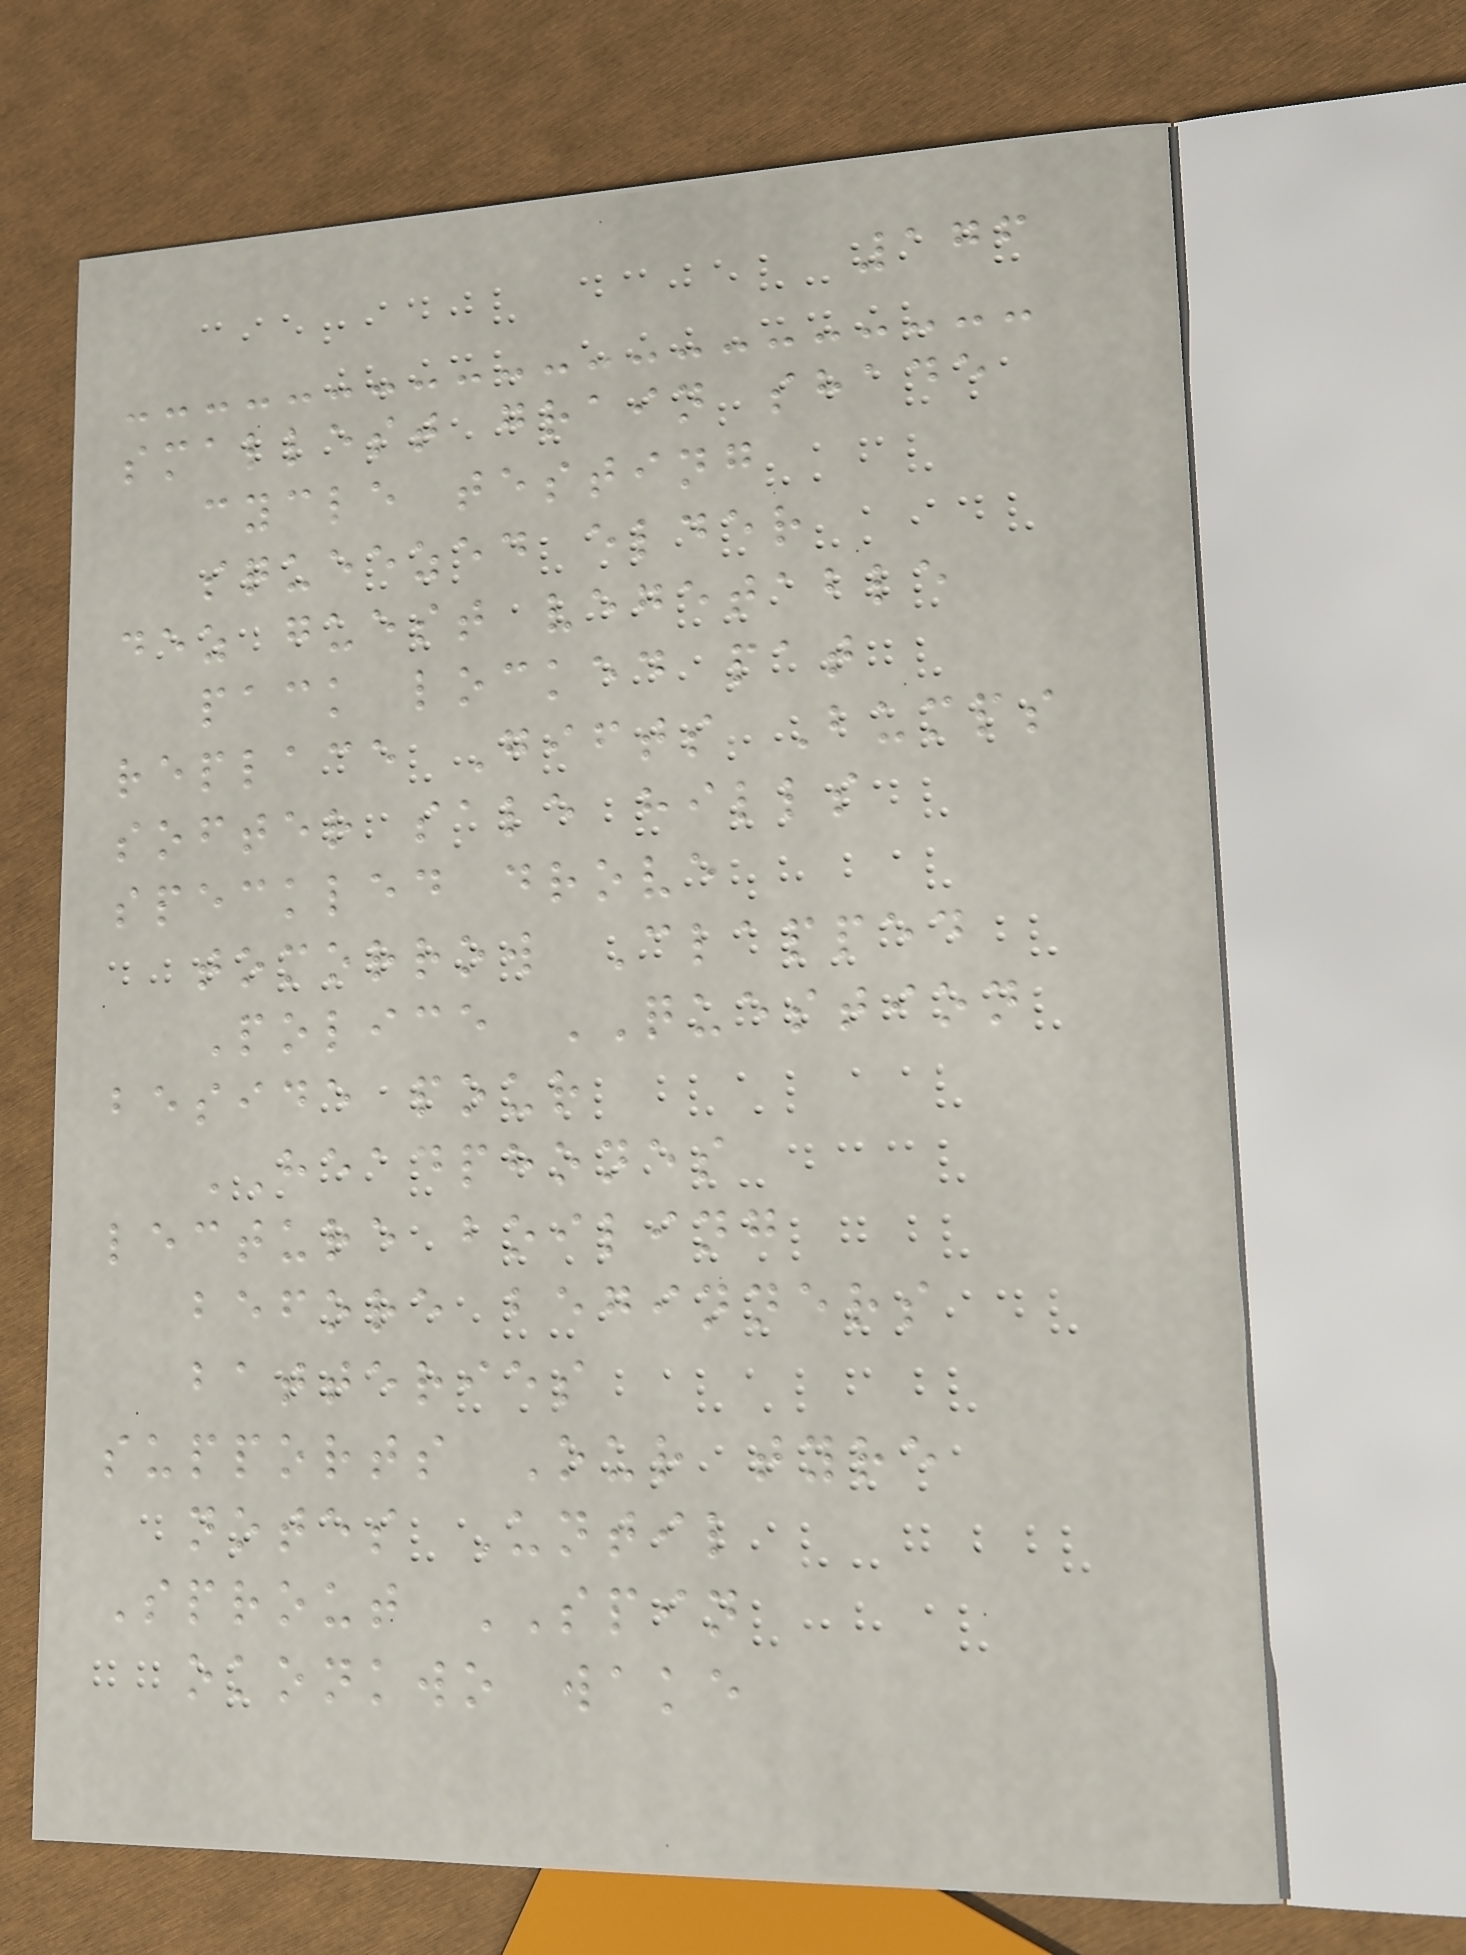176
smallest grain shade
cycle testing
squeezed elder
dez guest vegetable
pack locked pat
replace Gifts Bumps
softer sale hills
speckled drove
tomorrow Clapped
Police QUESTION
beside pour
HEADPHONES
lecture boiling
before beginners
batteries
supports Our tyre
notes Until
Sprout SPIN
okonkwo wake
